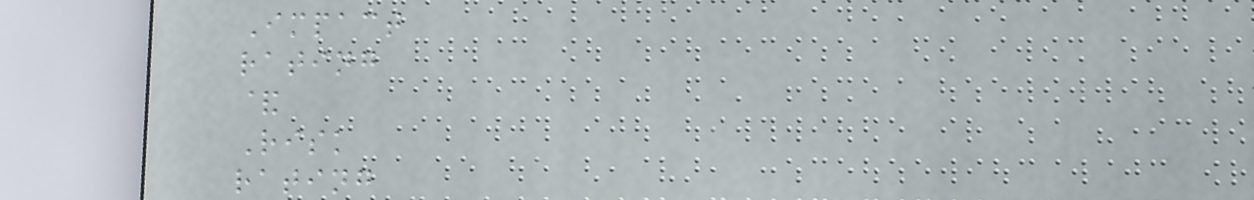Impact
rating
&
Risk
rating
